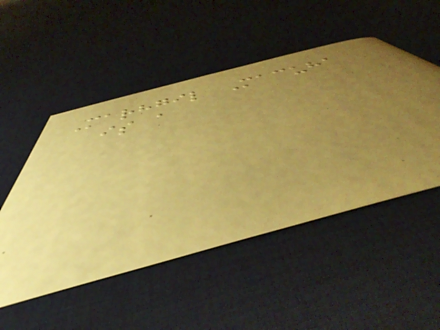Marhgil Macuha
is a
